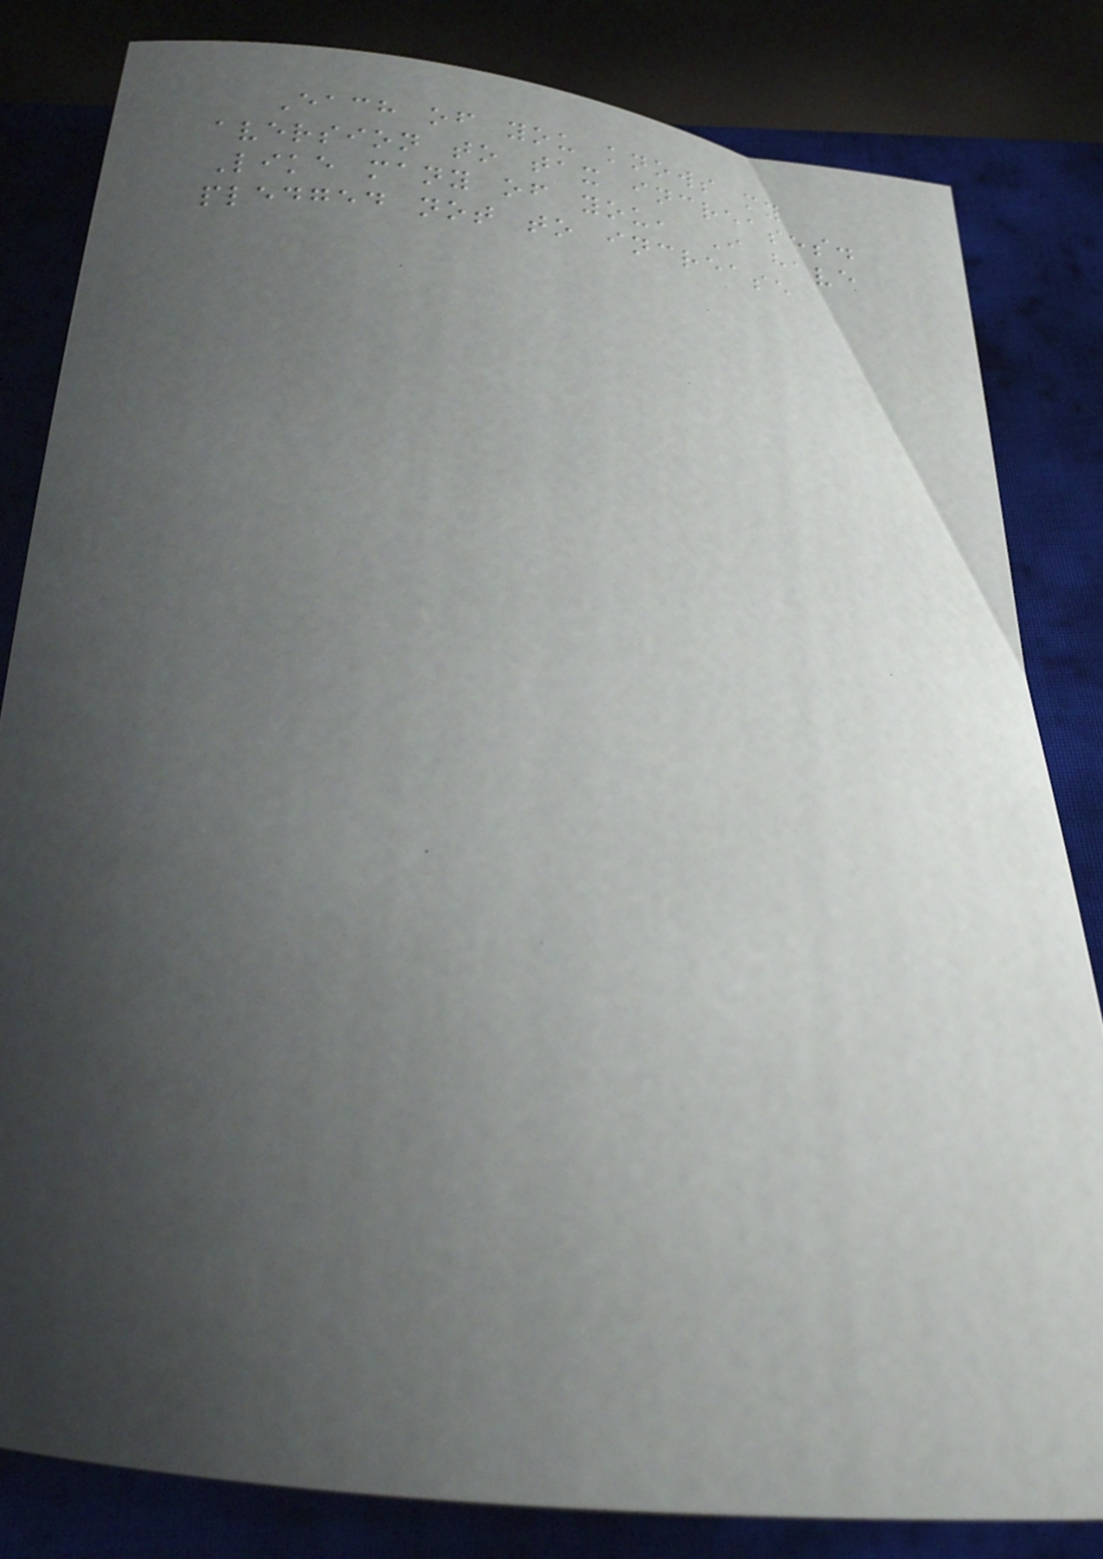Each of you knows my
aversion to tax increases.
Like many of you, I have
pledged not to increase
